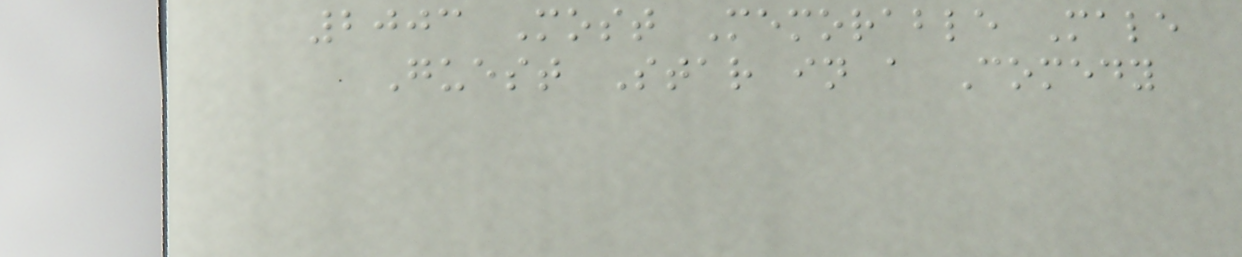2003 Most Memorable Male
Guest Star in a Comedy
